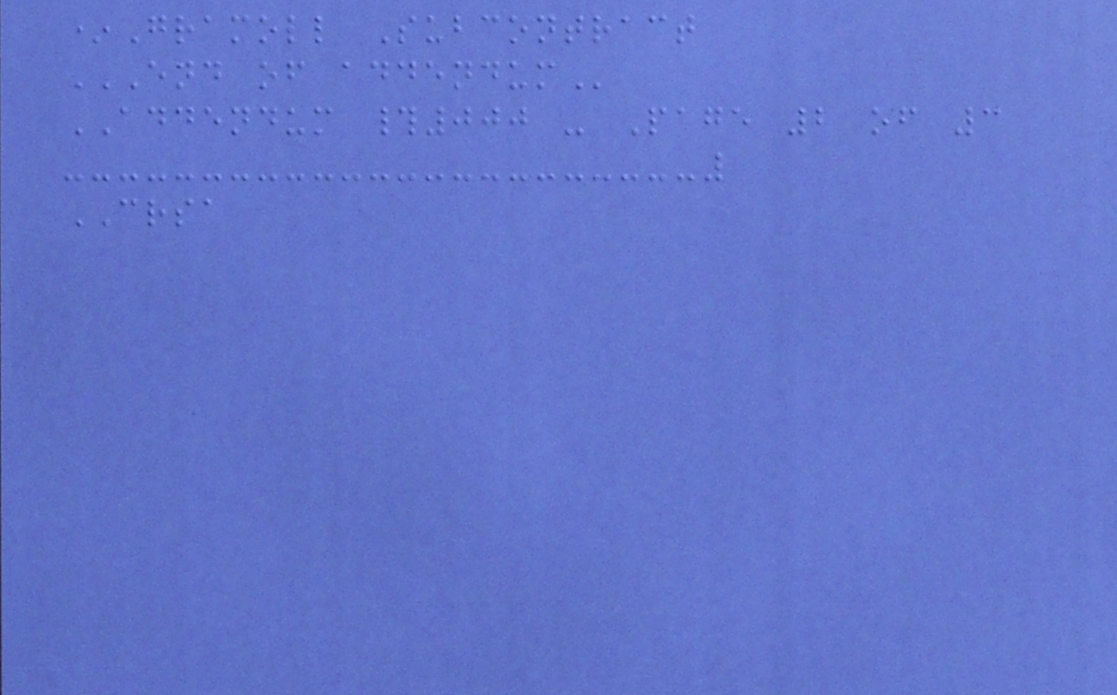*Gramoll Subcontract
END OF ADDENDUM
ADDENDUM #000 - Page 2 of 3
CRSA
